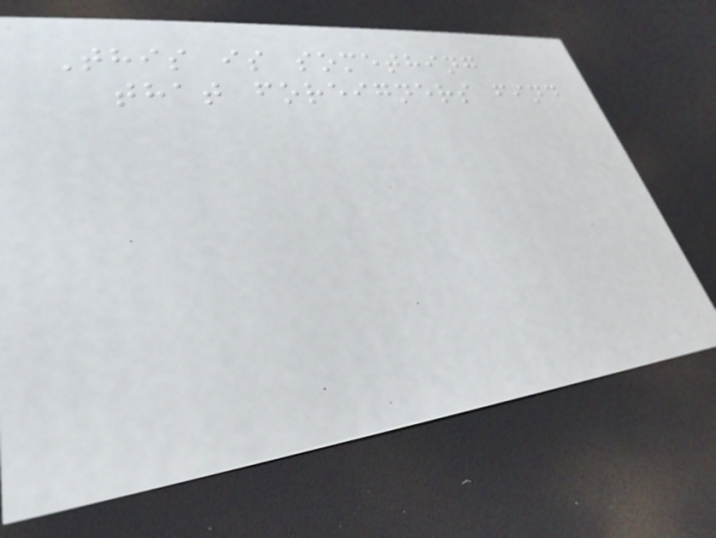This is something
that foreigners find
